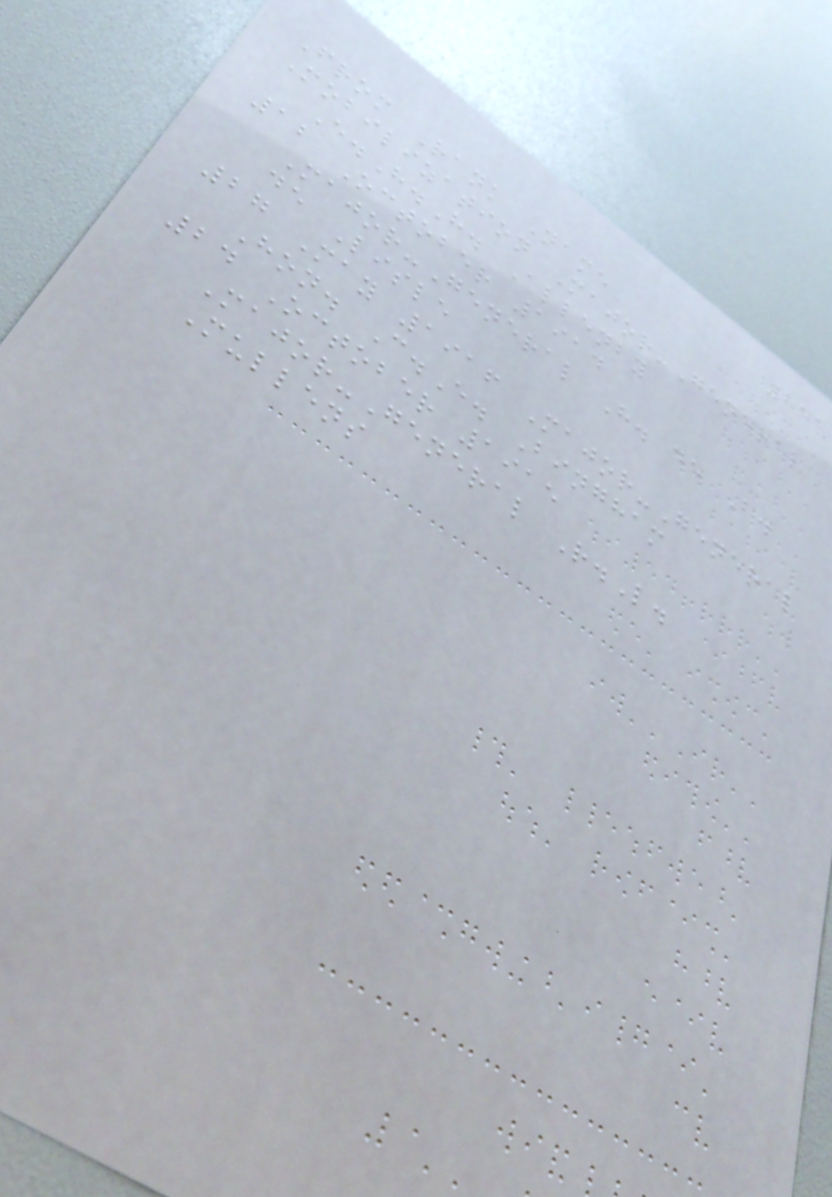251
From Rank Name
Mobilization Major-General
E.H.H. Allenby
12 October 1914
Major-General H. de B.
de Lisle
27 May 1916 Major-General
Hon. C.E. Bingham
24 October 1915
Major-General R.L.
Mullens
